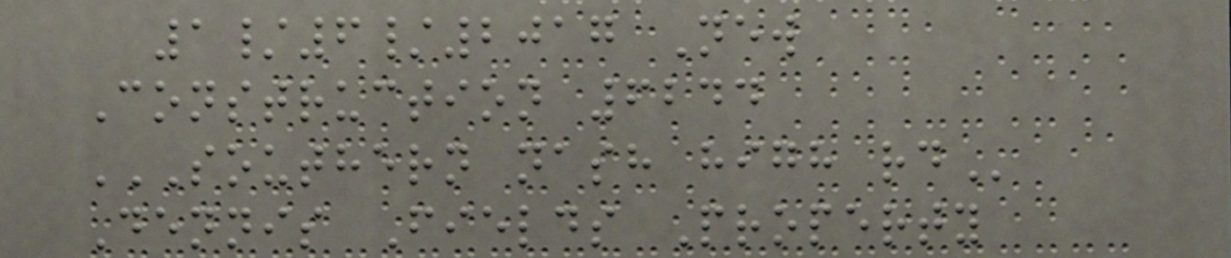1/6/2017 New
Construction 6244
SOUTHERN NASH HIGH RD
Dennis Fields Property
